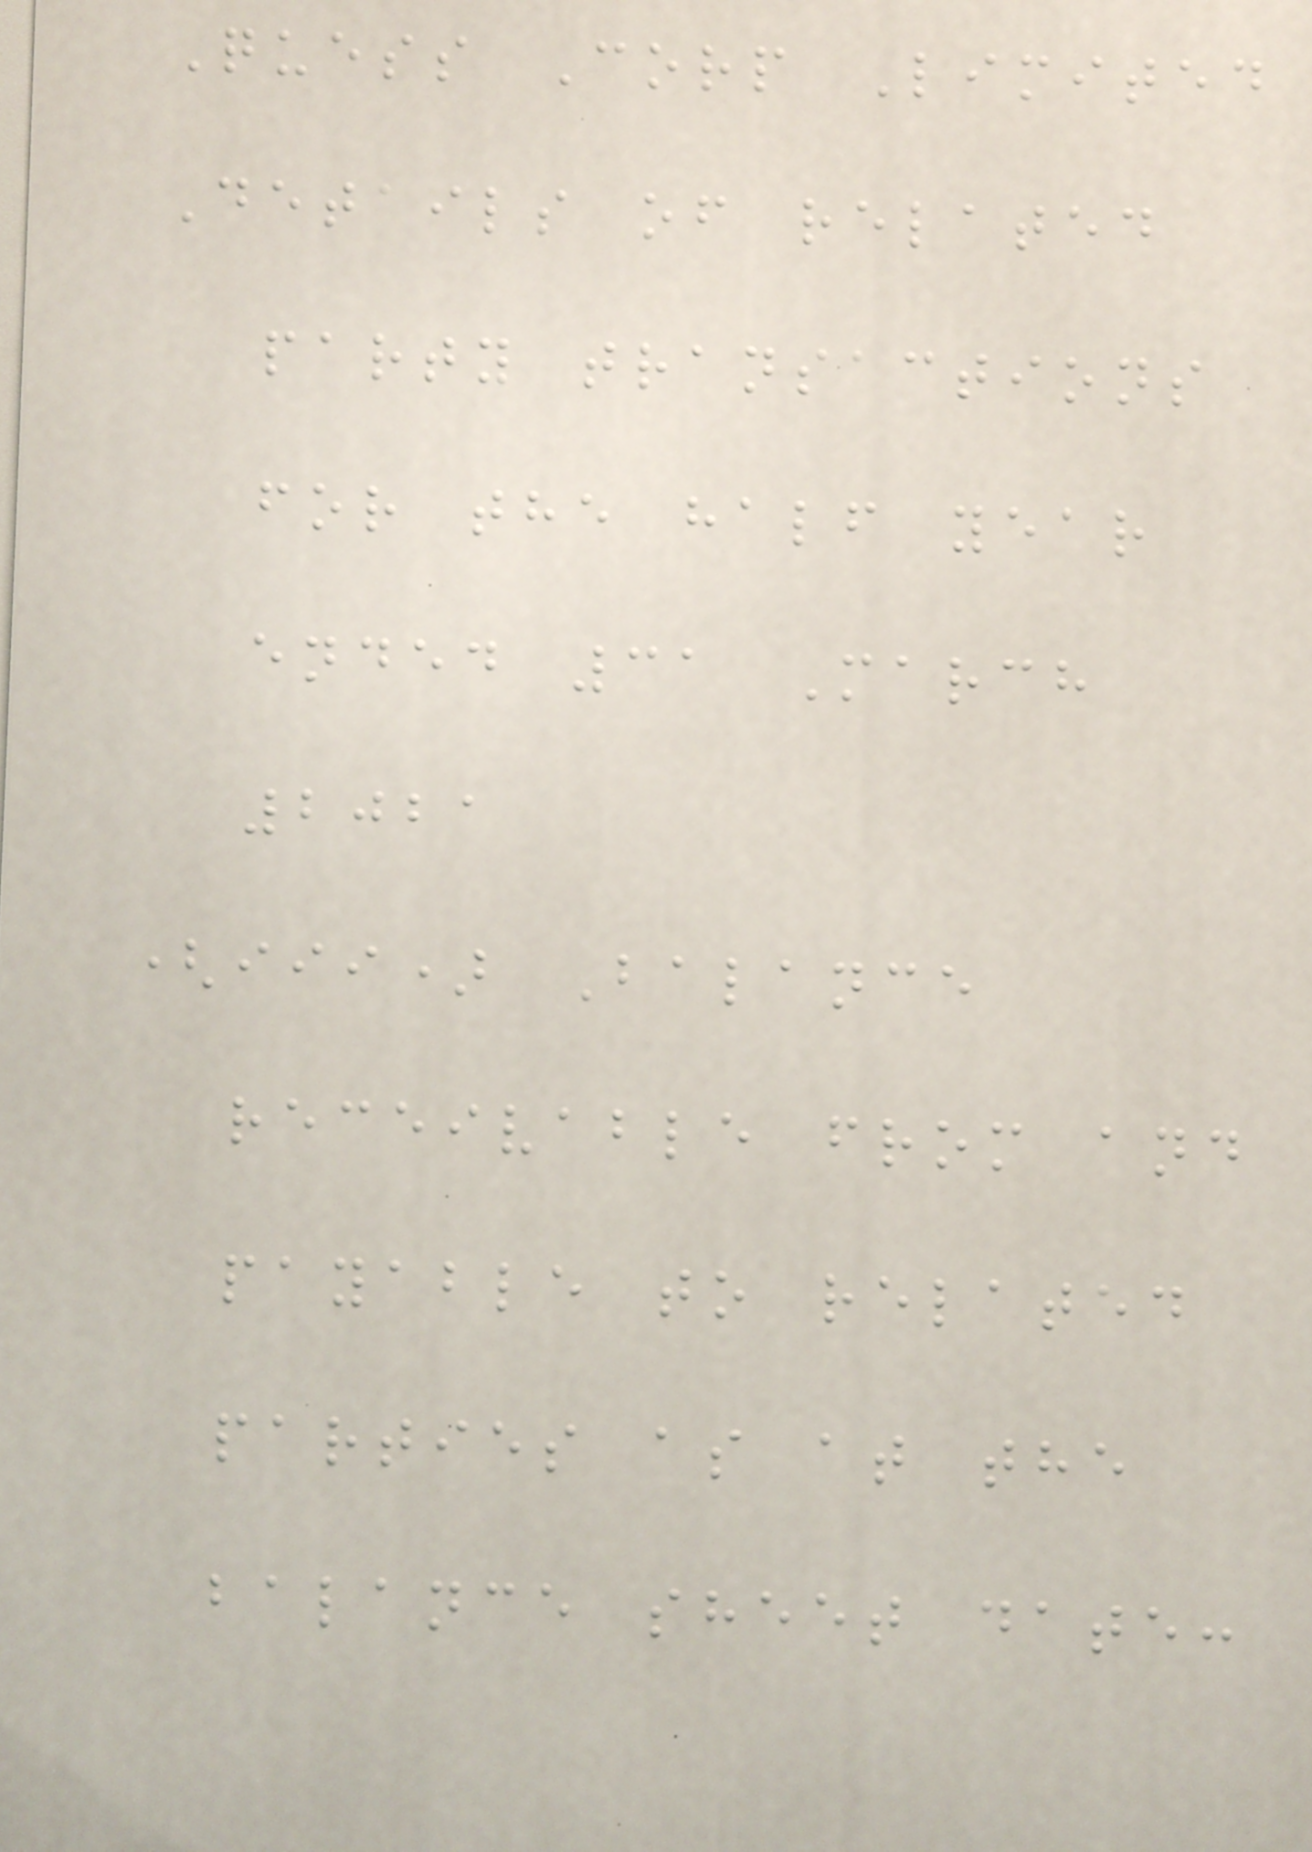Quess Corp Limited
Details of related
party transactions
for the half year
ended 31 March
2021
(iii) Balance
receivable from and
payable to related
parties as at the
balance sheet date:
